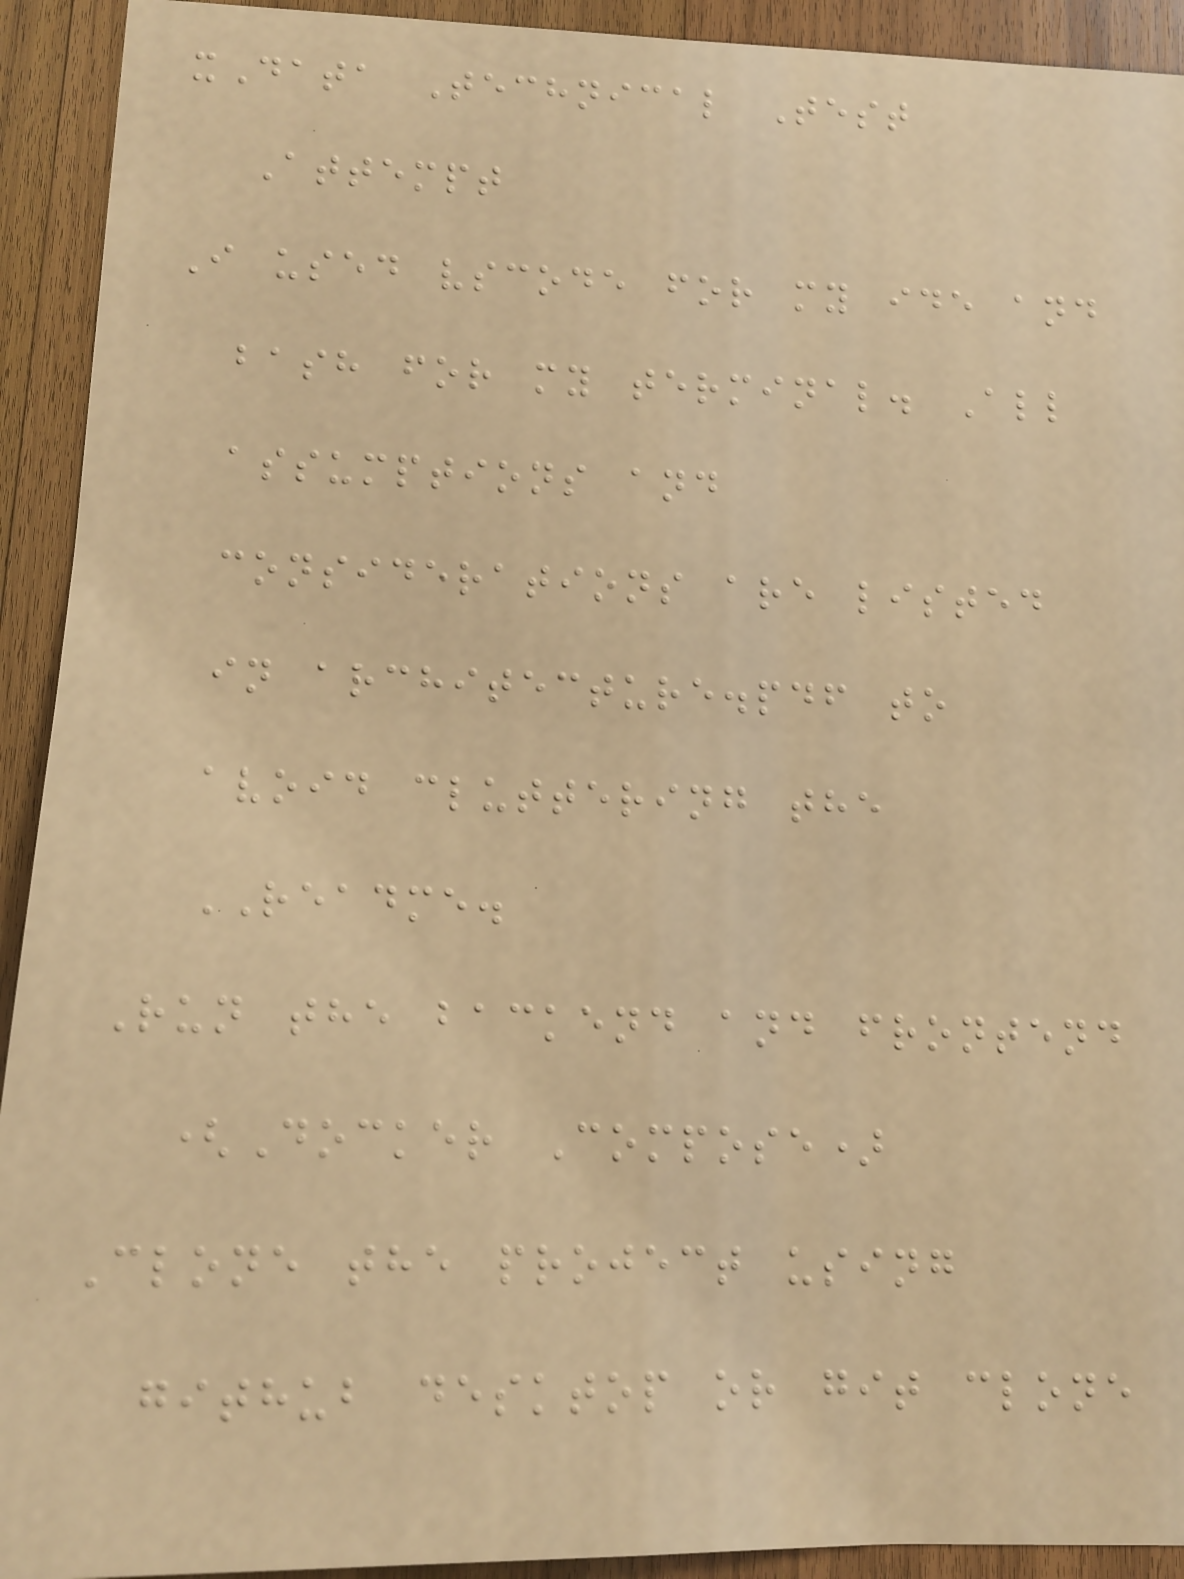xData Technical Test
Attempt
I used vscode for my ide and
bash for my terminal. All
assumptions and
considerations are listed
in architecture.pdf to
avoid cluttering the
README.
Run the backend and frontend
(Docker Compose)
Clone the project using
github desktop or git clone
